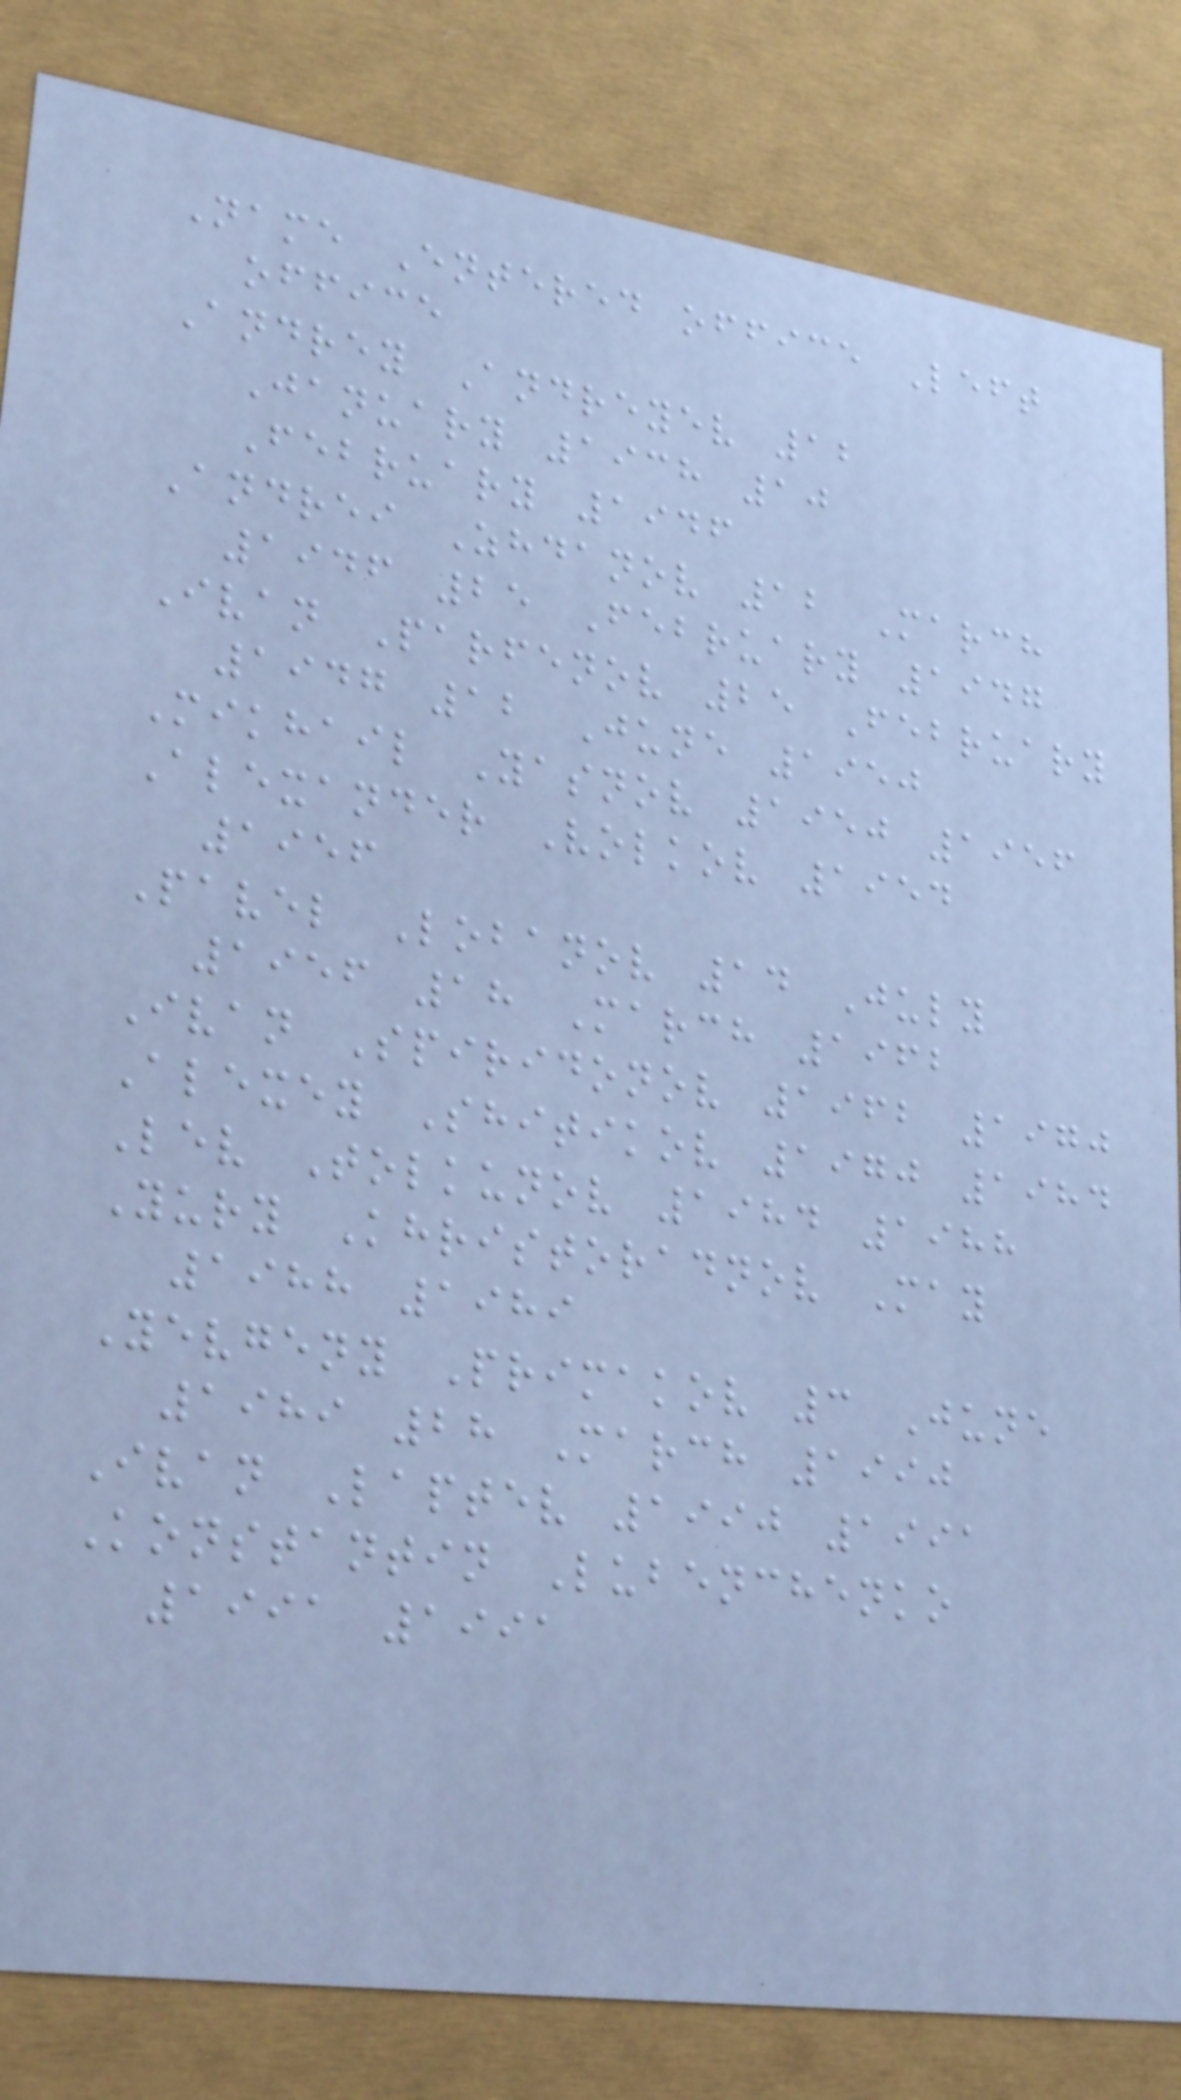Name Entered office Left
office
Andrey Andreyev 12
January 1938 10
February 1946
Andrei Zhdanov 12 March
1946 25 February 1947
Ivan Parfenov 25 February
1947 12 June 1950
Mikhail Yasnov 1950 1956
Alexander Volkov 1954
1956
Pavel Lobanov 14 July
1956 18 March 1962
Ivan Spiridonov 1962 1970
Alexey Shitikov 1970 1984
Lev Tolkunov 1984 1988
Yury Khristoradnov May
1988 1989
Yevgeny Primakov 3 June
1989 28 March 1990
Ivan Laptev 1990 1991
Konstantin Lubenchenko
1991 1991
